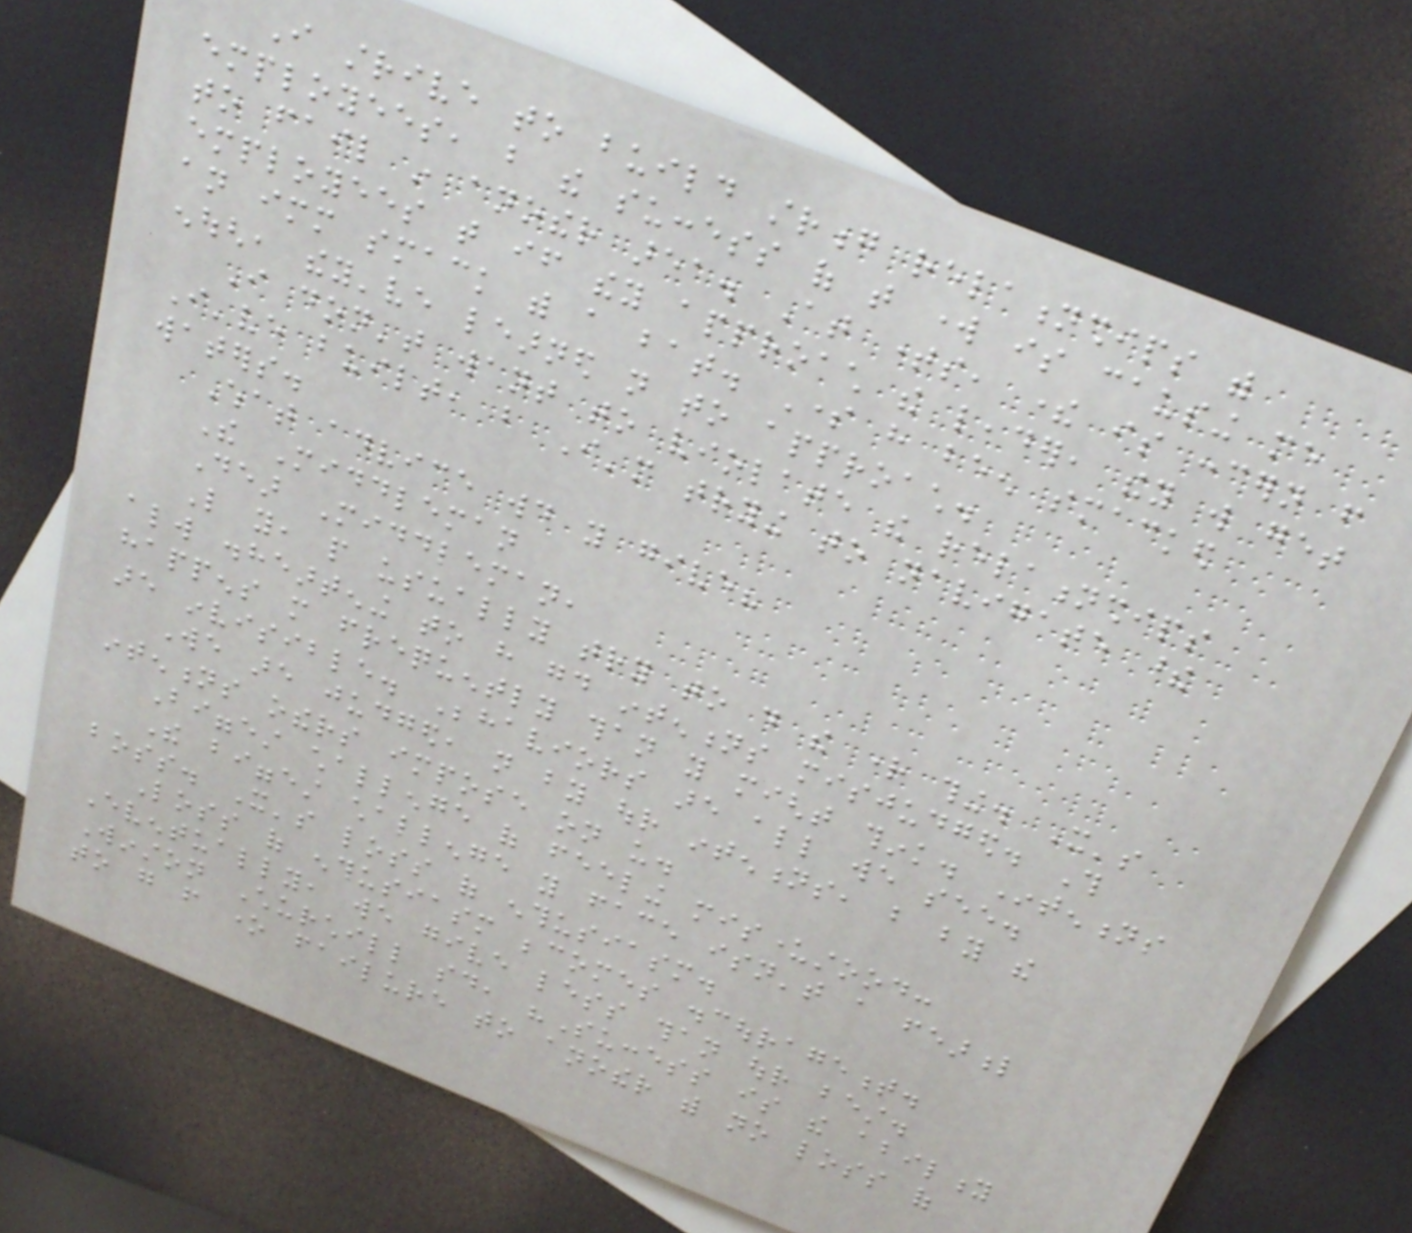I strive to build strong relationships with
employees, but the success of that work is causing me
to fail in another area. At times, there is concern from
employees that if they approach the leader, they will get
an immediate smack with a bat. Some have been smacked
enough, they've learned not to approach.
I don't want to violate the relationships
I've built, but I'm trying to navigate these
waters.
What advice would you give?
The Middleman
Dear Middleman,
Like you, people usually try to do the right thing. It's
always disheartening to have good intentions misjudged. This
happens more frequently than you might think. Intentions
are invisible. Behaviors are all we see.
We are judged, not by our intentions, but by the
intentions others impose on us.
Biggest challenge of feeling misunderstood:
The biggest challenge you face isn't a fearful
boss. It's loss of enthusiasm.
Loss of enthusiasm becomes discouragement.
Eventually, we give less than our best.
Winston Churchill said, "Success is the ability
to go from one failure to another with no loss of
